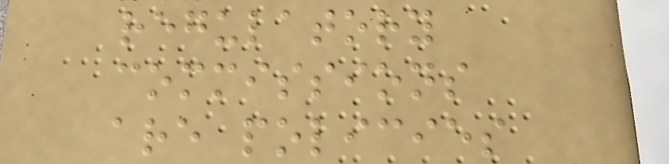regulatory
commissions
are policies
